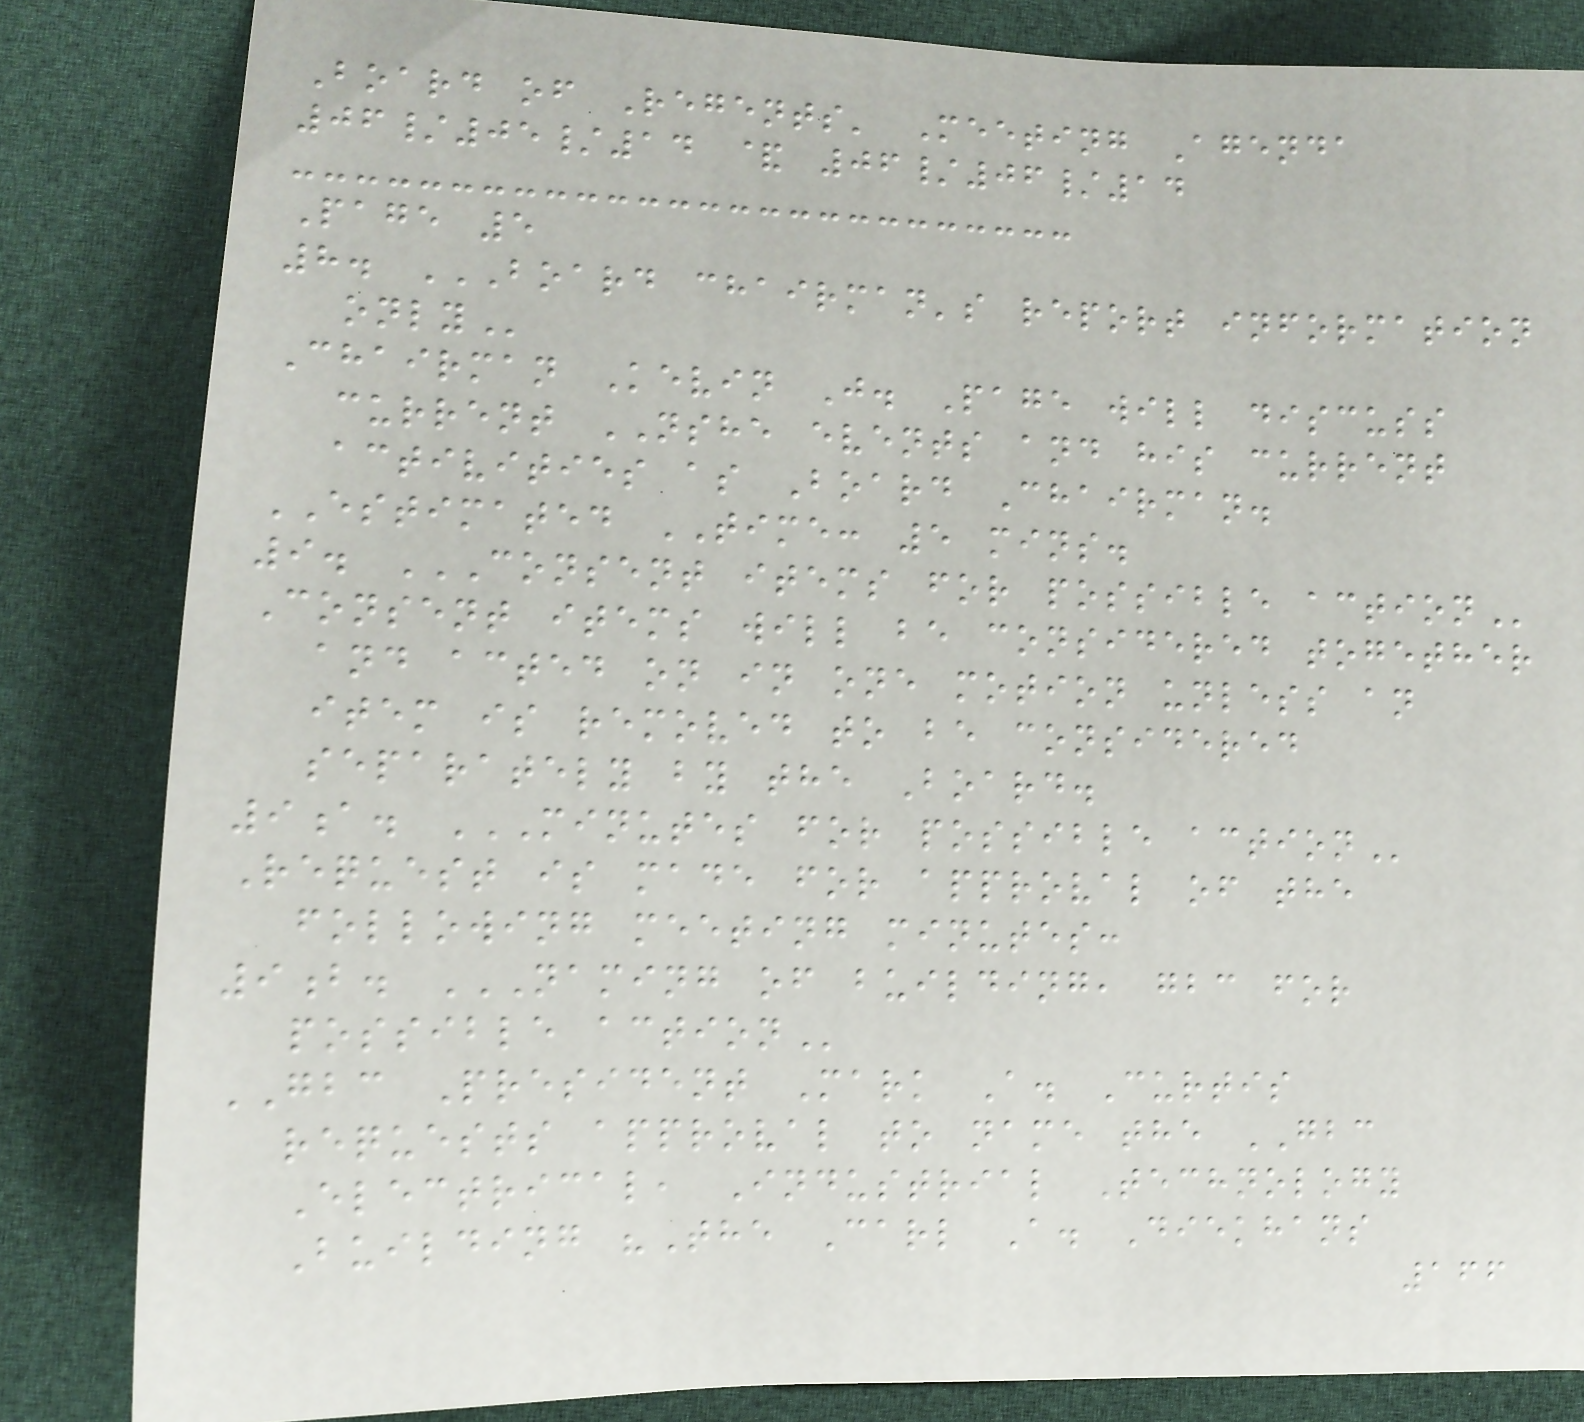Board of Regents' Meeting Agenda
06/05/14 & 06/06/14
Page 5
8. BOARD CHAIRMAN'S REPORT INFORMATION
ONLY
Chairman Kevin J. Page will discuss
current NSHE events and his current
activities as Board Chairman.
ESTIMATED TIME: 5 mins.
9. CONSENT ITEMS FOR POSSIBLE ACTION
Consent items will be considered together
and acted on in one motion unless an
item is removed to be considered
separately by the Board.
9a. MINUTES FOR POSSIBLE ACTION
Request is made for approval of the
following meeting minutes:
9b. NAMING OF BUILDING, GBC FOR
POSSIBLE ACTION
GBC President Mark A. Curtis
requests approval to name the GBC
Electrical, Industrial Technology
Building "The Carl A. Diekhans
166
